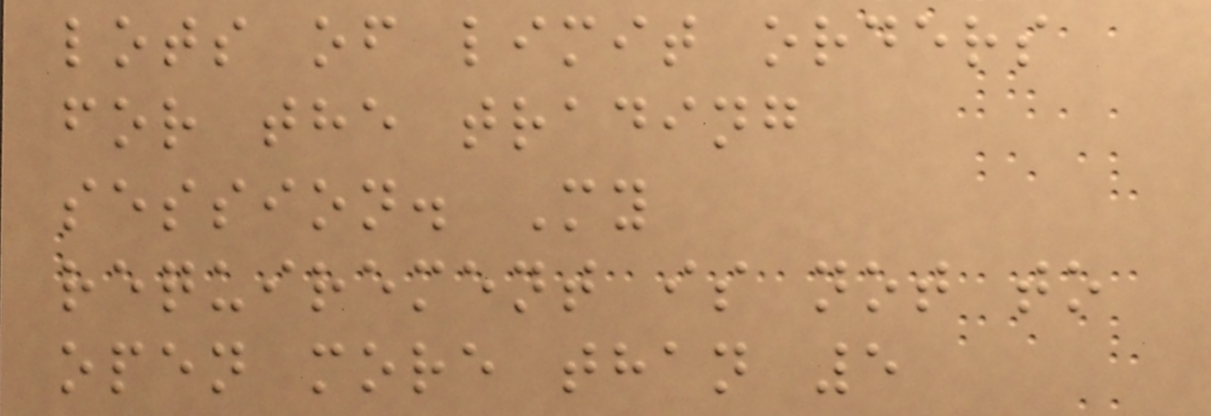lots of limit orders
for the trading
session. My
requirement is not to
open more than 5
